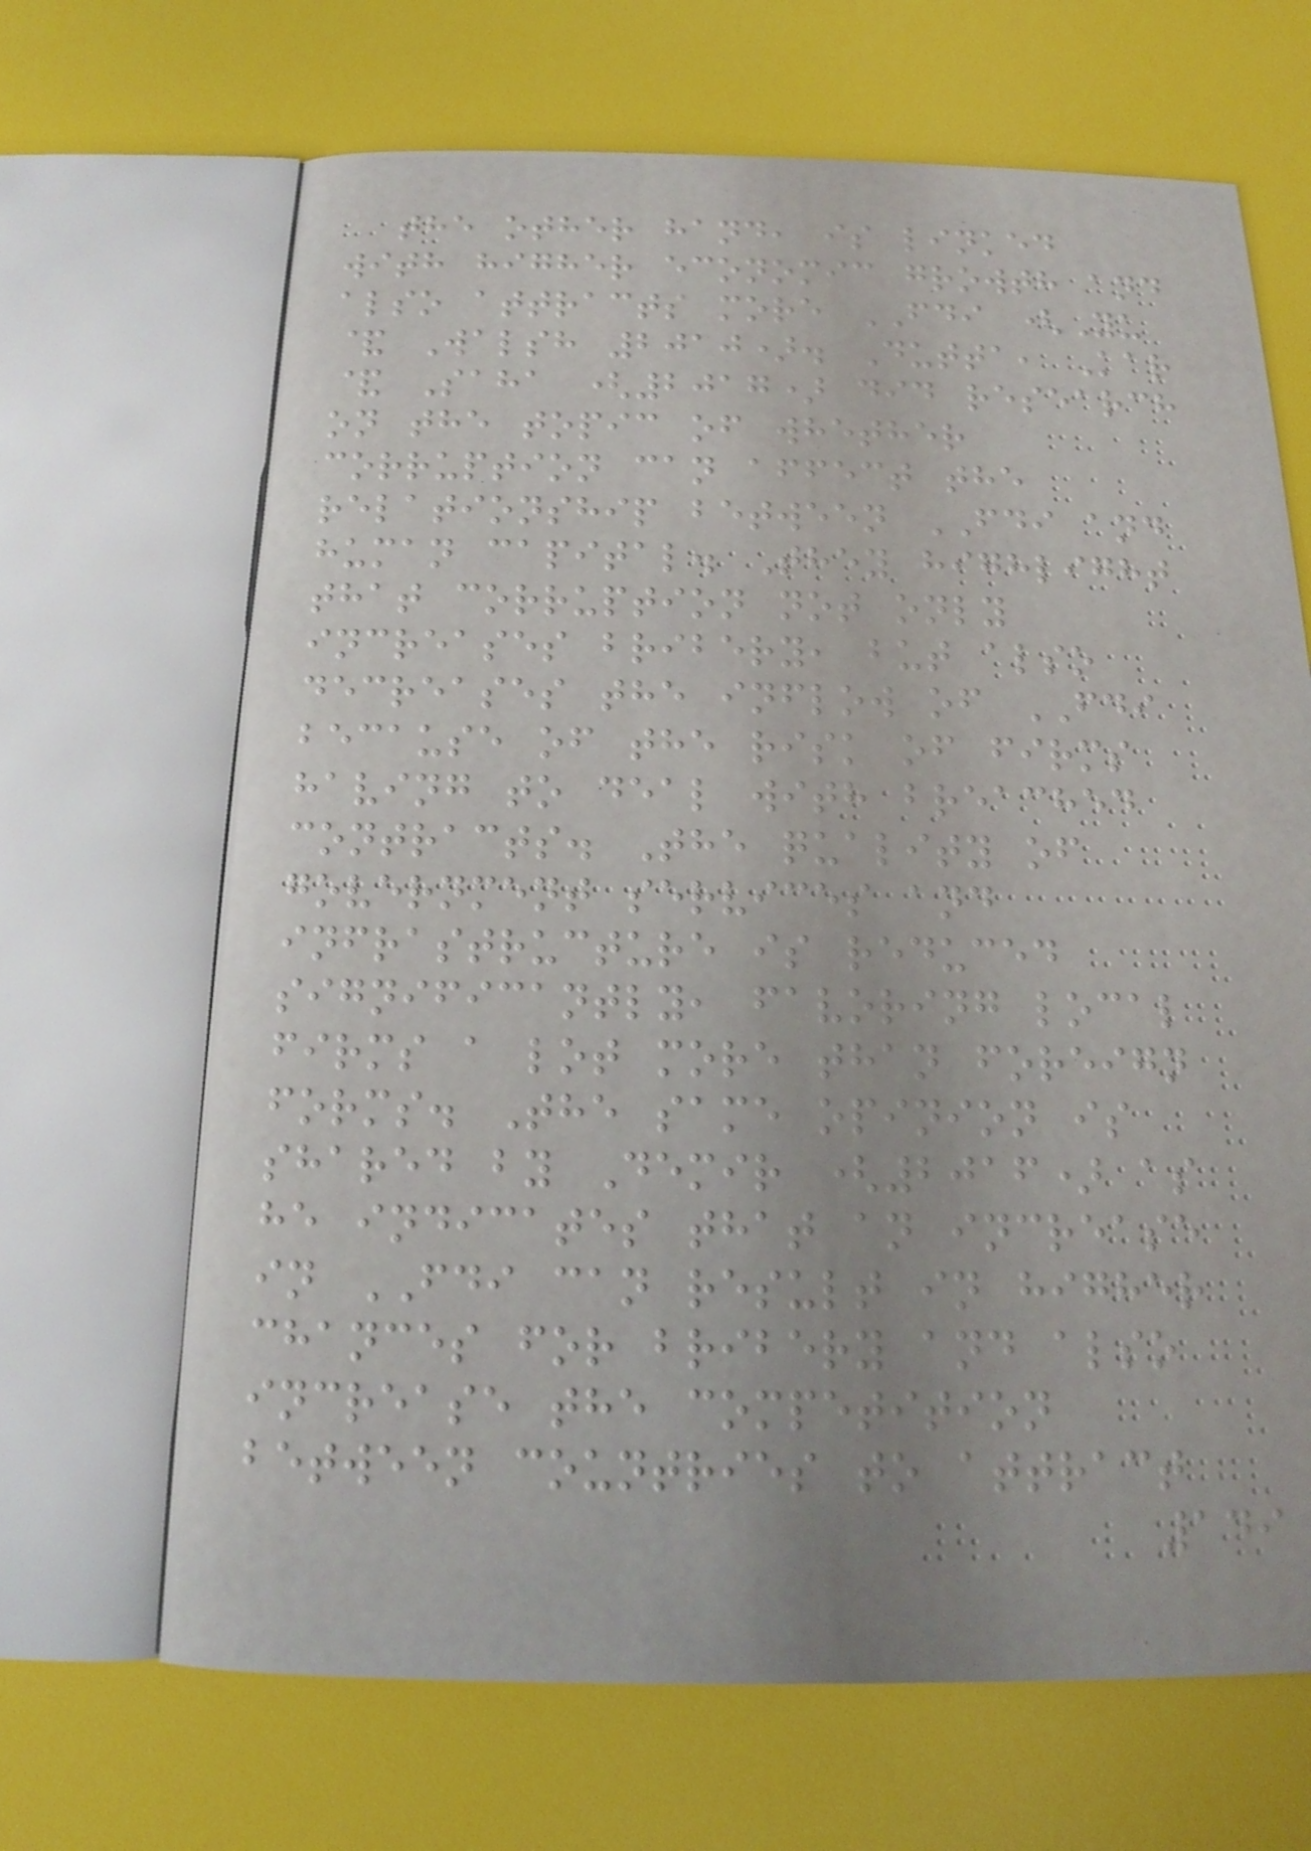the other hand, is linked
with higher economic growth and
also attracts more FDI (Yu
& Walsh 2010). Dutta, Kar
& Saha (2017) did research
on the topic of whether
corruption can affect the
relationship between FDI and
human capital. They highlight
that corruption not only
increases bribery, but also
decreases the inflow of FDI
because of the risk of firms
having to deal with breached
contracts. The quality of
government services and
infrastructure is reduced
significantly, favoring local
firms a lot more than foreign
forms. The same opinion is
shared by Demir (2016) as
he indicates that an increase
in FDI can result in higher
chances for bribery and also
increase the competition
between countries to attract
149
